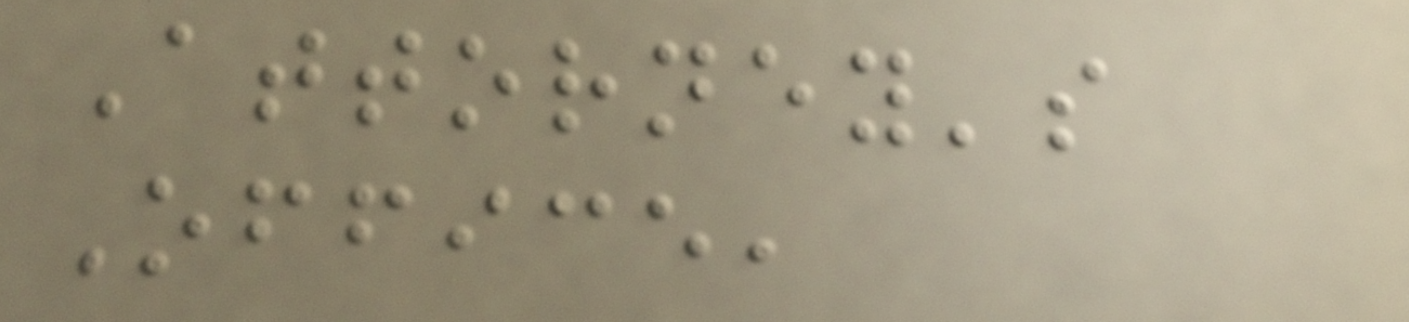Attorney's
Office,
